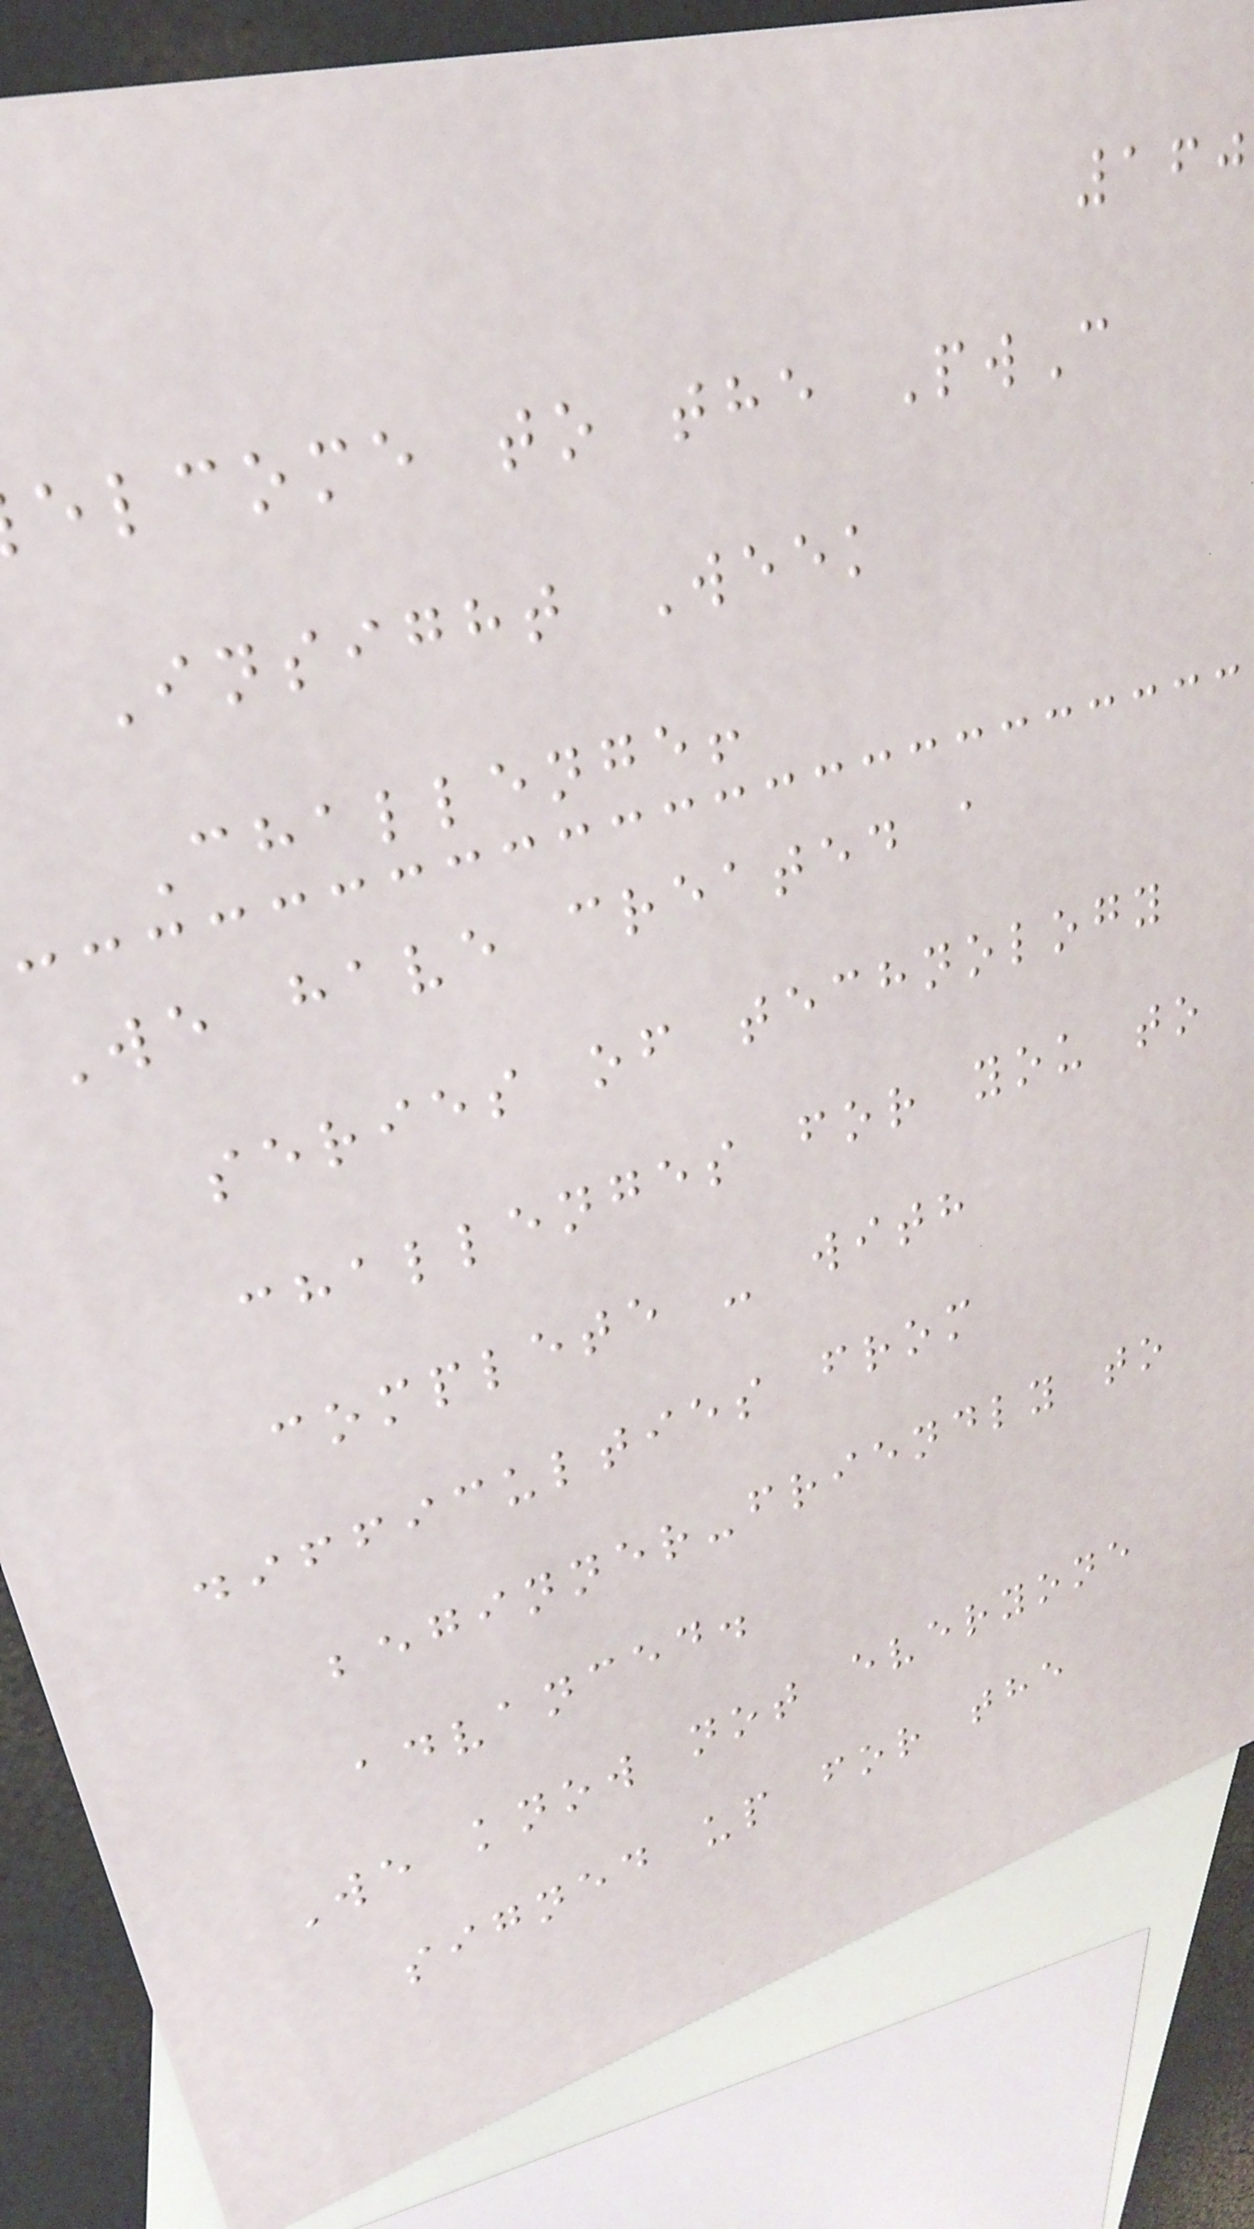160
elcome to the PwC
Insight Week
Challenge!
We have created a
series of technology
challenges for you to
complete - with
difficulties from
beginner-friendly to
advanced.
We know not everyone
signed up for the
